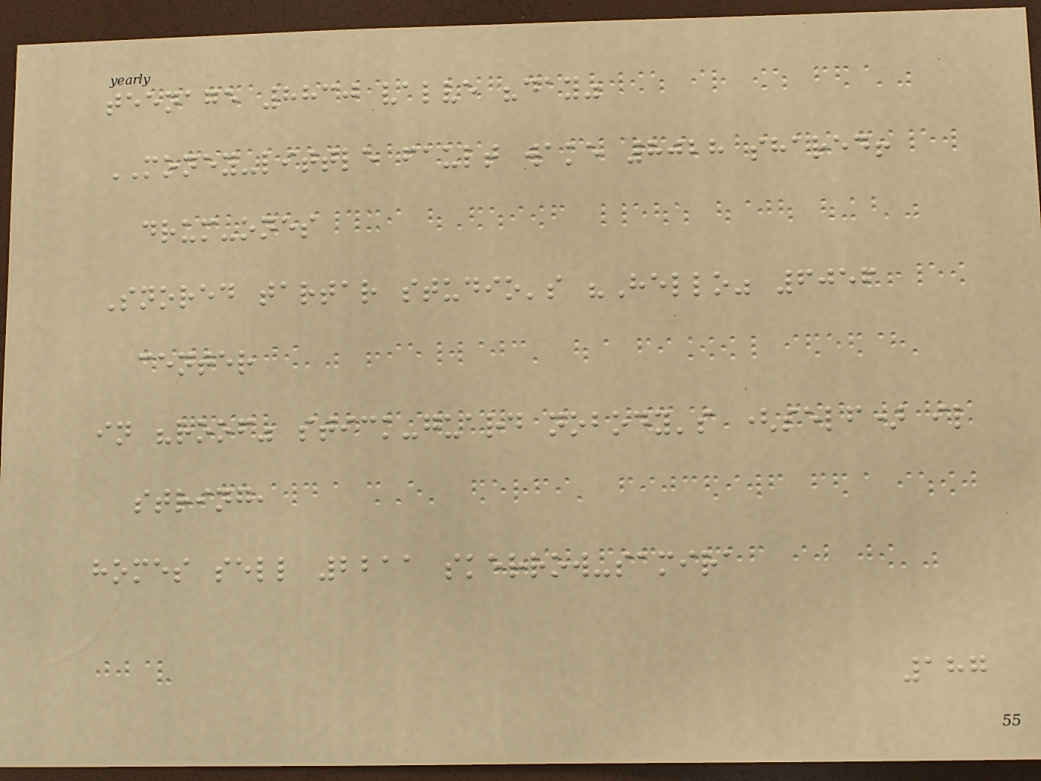teenage 8830 valve "day"
MONEY-little fault wake 8028 shared!
drum-ones
Snored tartar studio's "Hello" 6056
center
in "roof" stick-guard nobody's (self) il
string,
homes sell 2211 skerrow-samira
187
